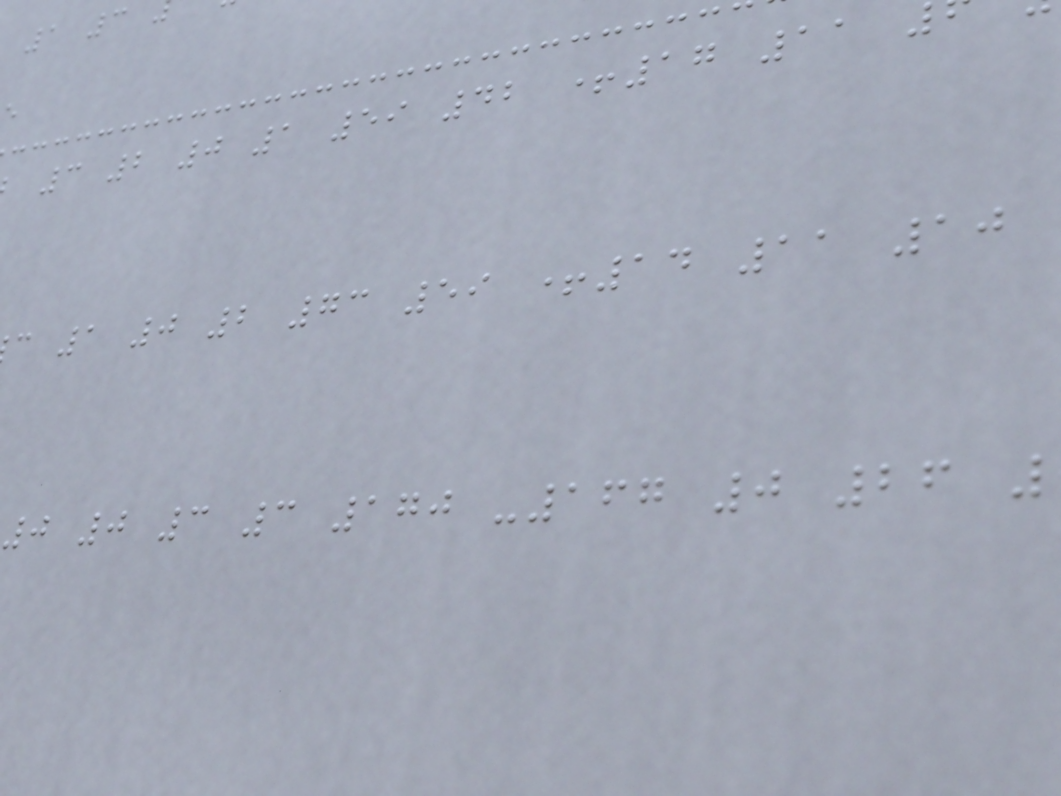3 2 0 1 59 42 +17 11
c 1 0 2 73 59 +14 11 10
0 0 3 3 170 -167 0 26
